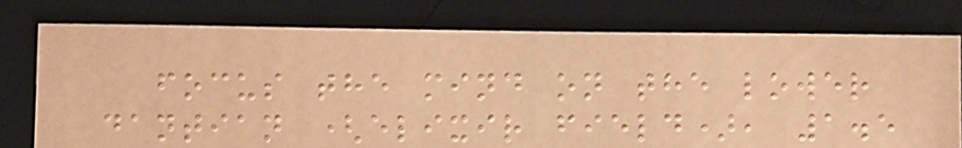focus the mind on the lower
dantian (elixir field), 1.5
